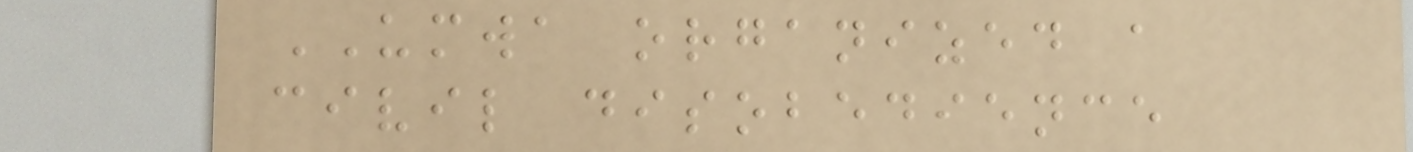UMWA organized a
civil disobedience
